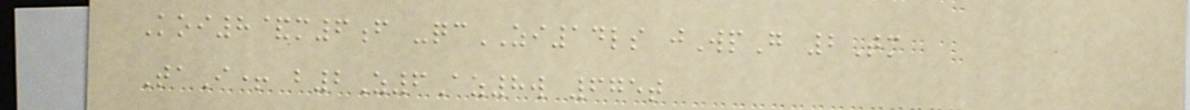Koi8&m6f -qcZI14ls jWpG 2Tm
TaI+ b2Z6Az8w 675t
